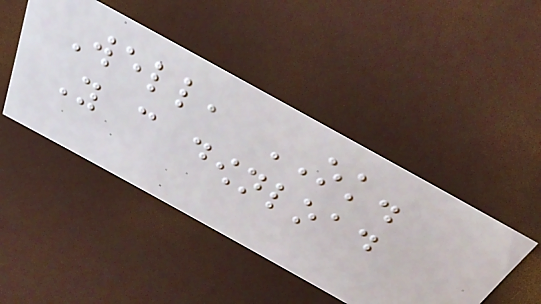Well, OK.
You can download
